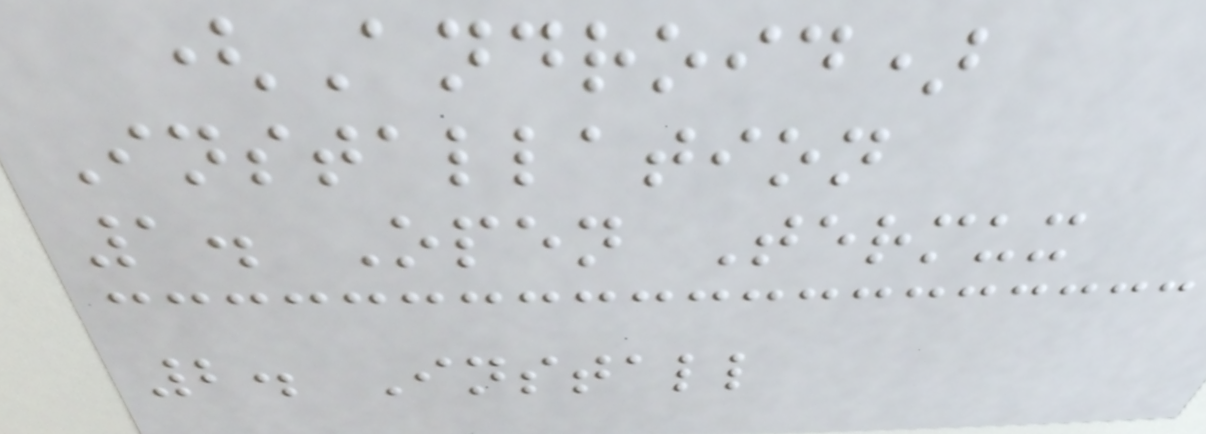(Android)
Installation
1. Open Termux
2. Install
